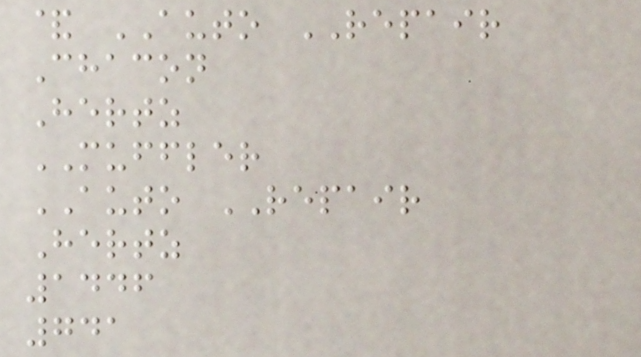& AUTO REPAIR
Chacon
Hertz
MUFFLER
AUTO REPAIR
Hertz
1446
741
